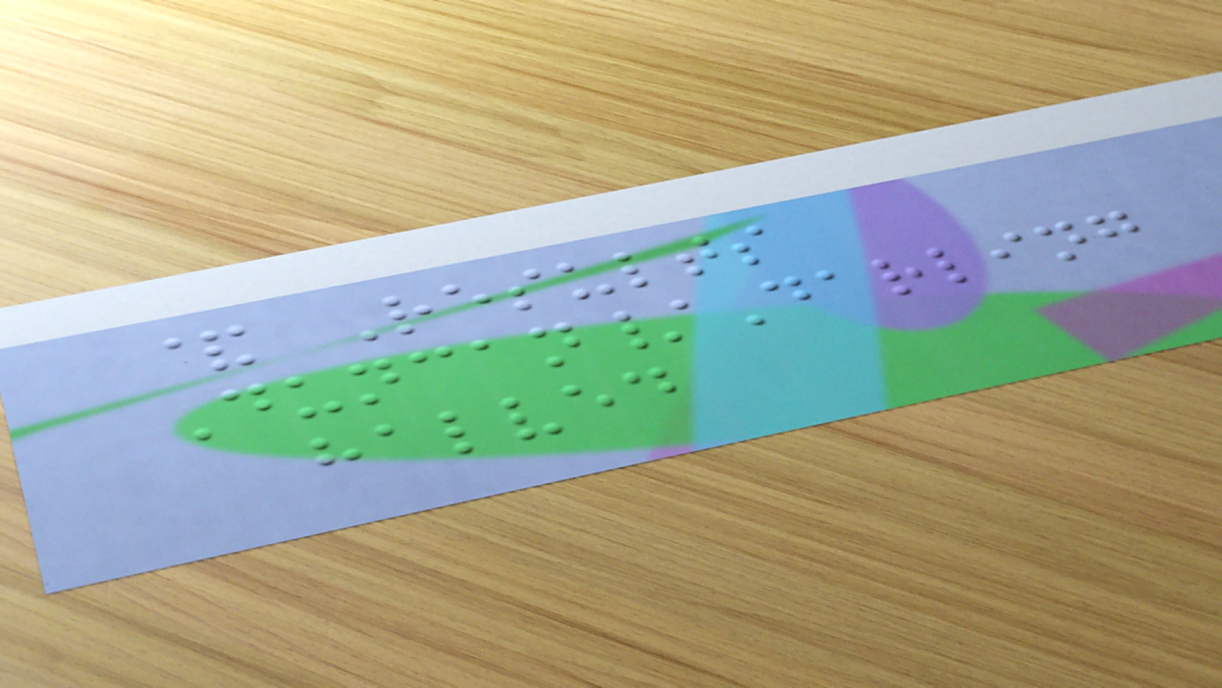& Results
Duncan/Darling
halved
